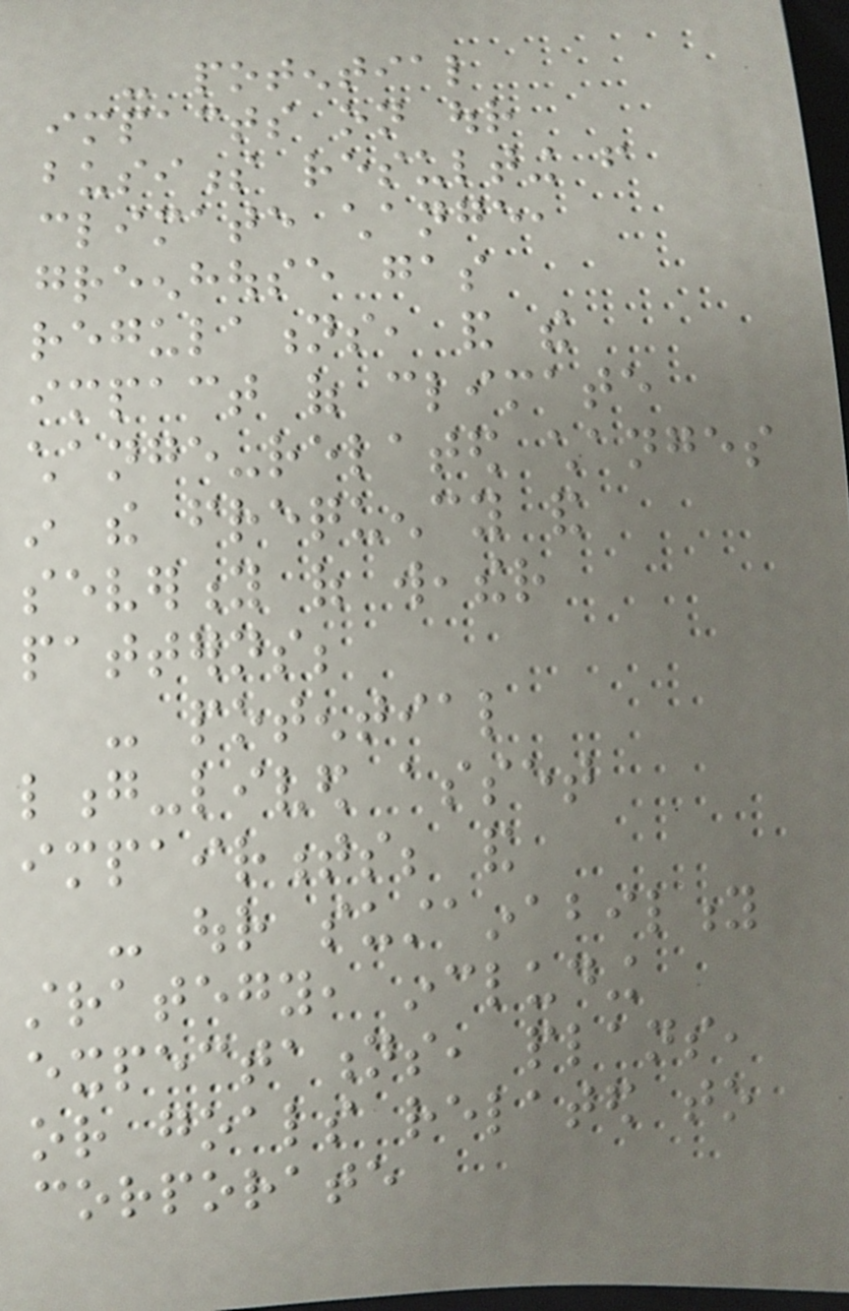- potential
impacts on our
business resulting from
climate change,
greenhouse gas
regulations, and the
impact of climate
change-related changes
in the frequency and
severity of weather
patterns;
- potential
long-lived asset
impairments; and
- our sustainability
strategy, including
expectations, plans,
or goals related to
corporate
